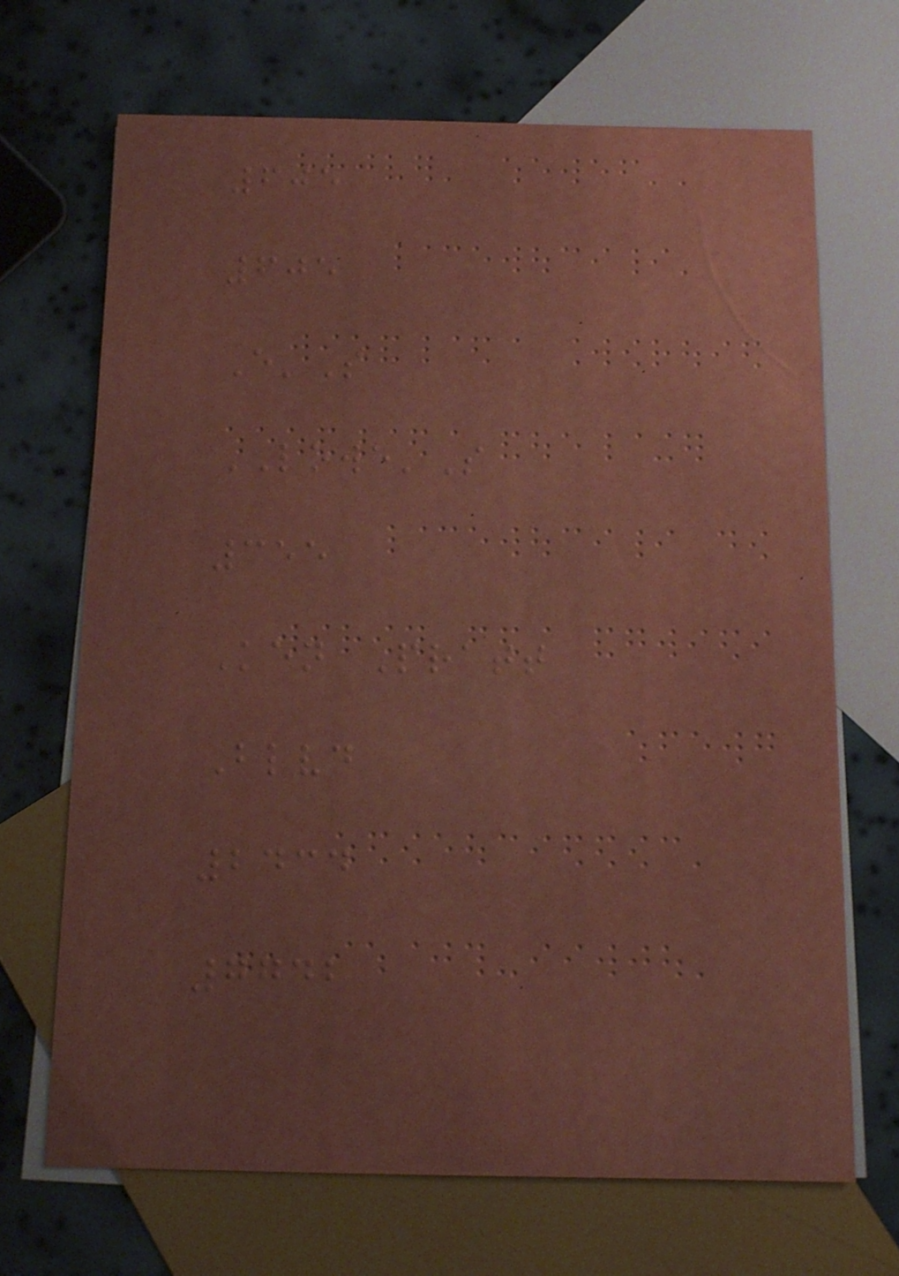605
605
E'S
LOWE'S
355
Ken Pratt
Blvd
2434
7742
